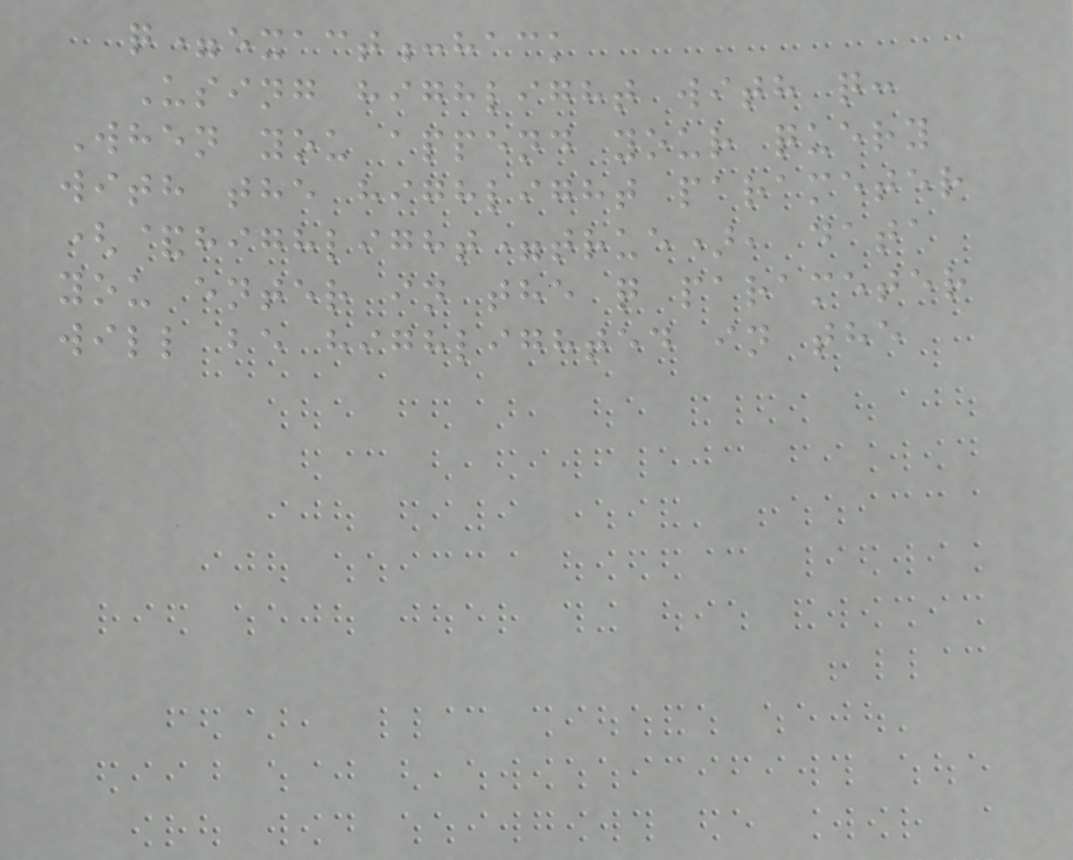q=exact:hack
Using highlight with q:
When you append your query
with the highlight parameter
(&highlight=true), data
you enter in the q parameter
will be highlighted in the
